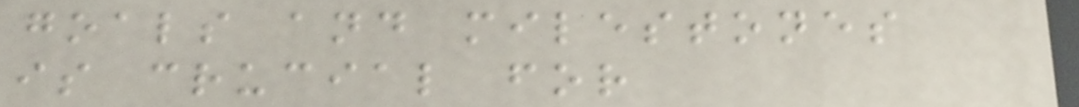goals and milestones
is crucial for
